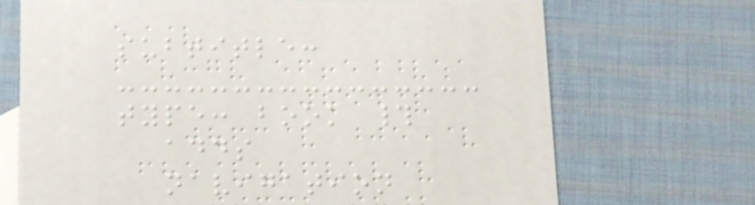subtitle:
type: book #
adds
navigation
